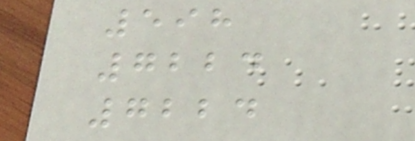598
7224
7224
